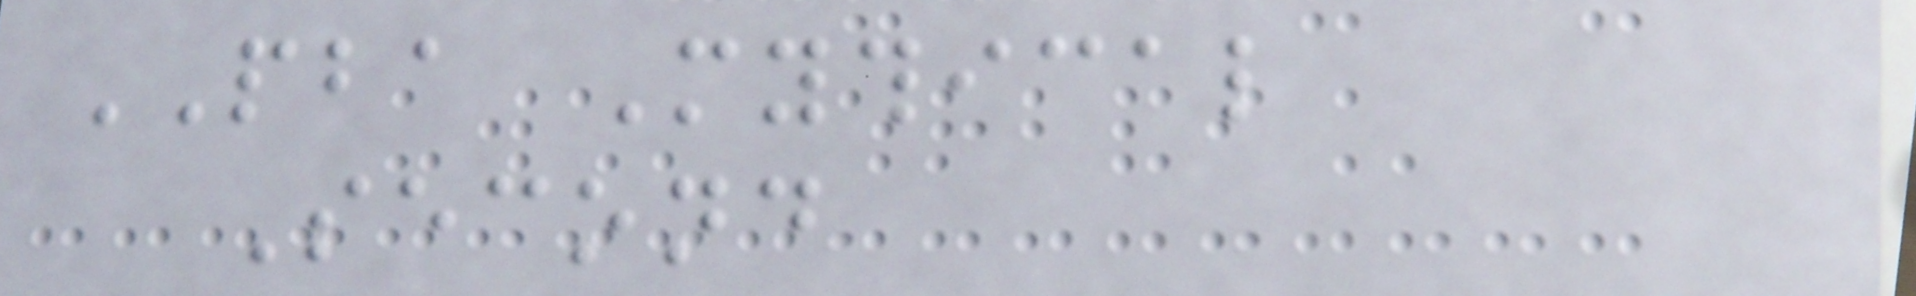PBA Mythical
Second
